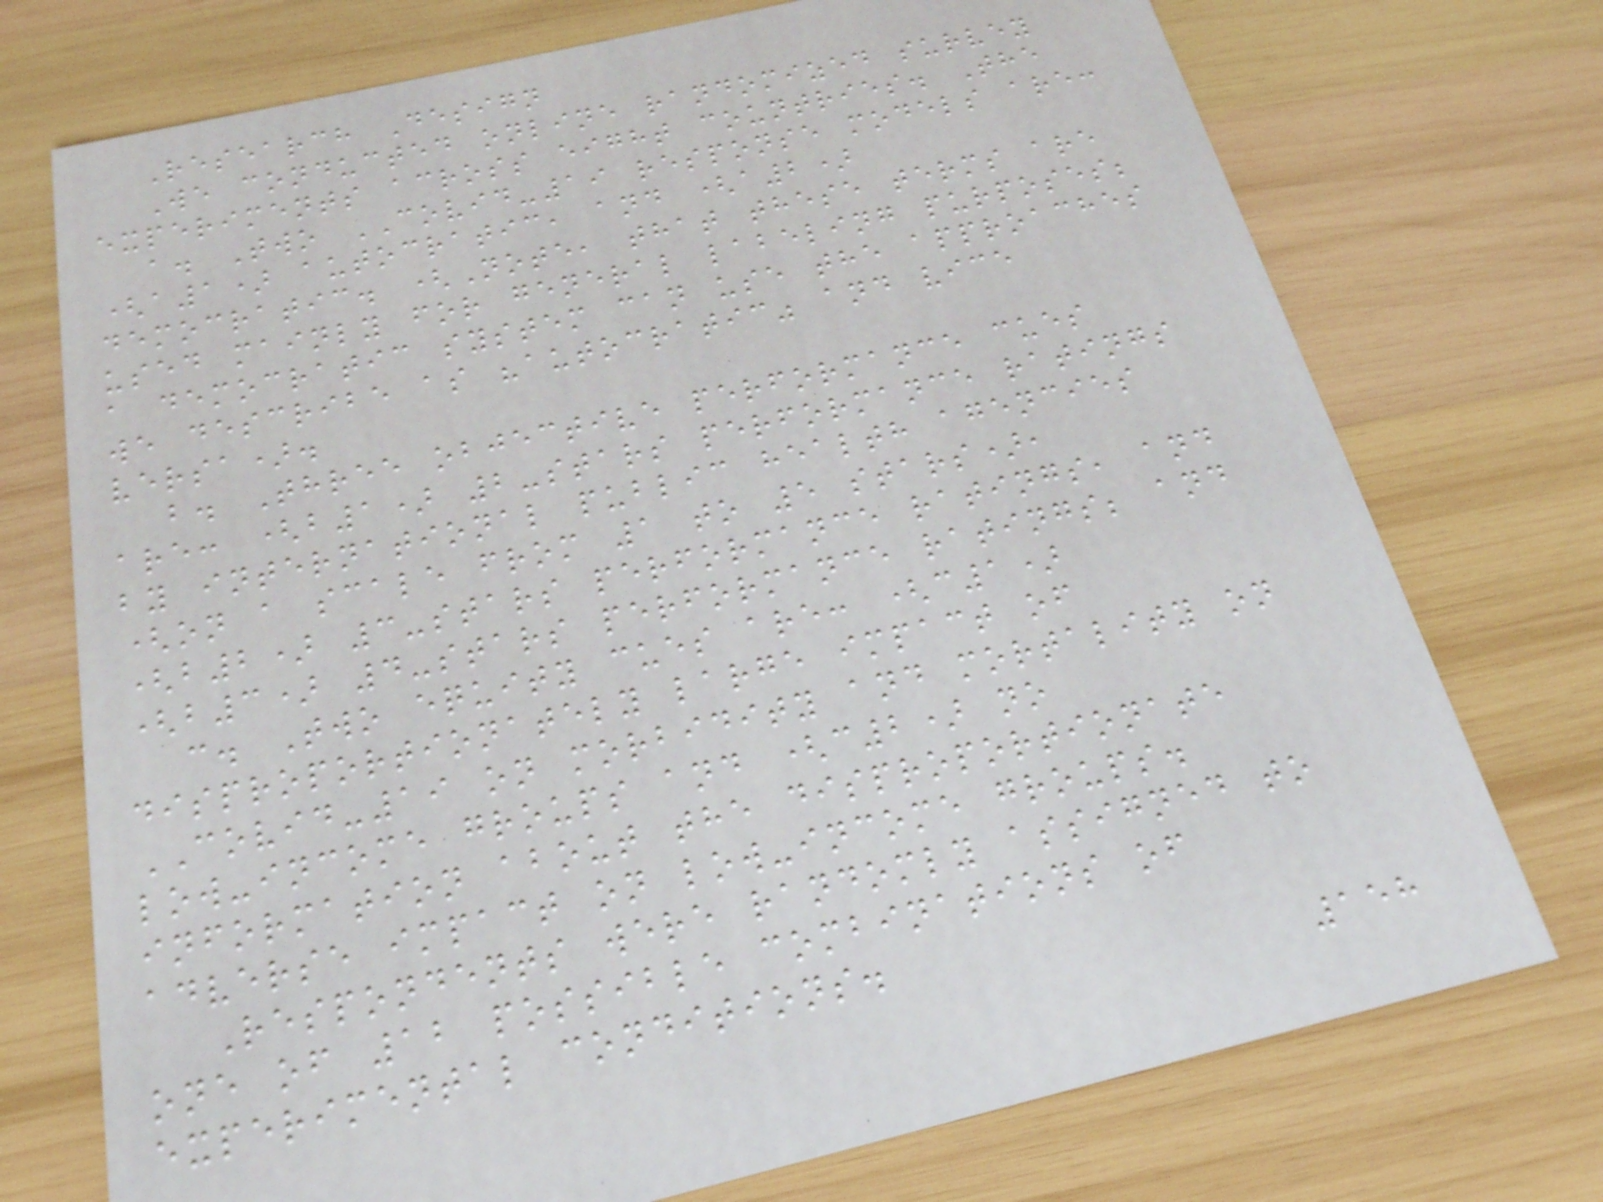Research Design
We conducted online randomized survey
experiments across eight countries. The
a. Two COVID-19 response models are:
(a1) autocratic, and (a2)
democratic. (Note, that these terms are
used mainly for general labeling purposes;
a democratic system can use the approaches
we describe as "autocratic" and vice
versa).
b. Three objective performance cues
are: (b1) 2-stars performance ratings
by international public health agencies
(on a scale from 1 to 5 stars),
(b2) 3-stars performance ratings, and
(b3) 4-stars performance ratings; and
c. Two equity cues are: (c1)
disproportionately large impact of
COVID-19 on morbidity and mortality on
low-income groups and (c2) no
information about the disproportionate
adverse impact on low-income groups.
Respondents were randomly assigned to
one of 12 possible combinations of
experimental conditions.
158
